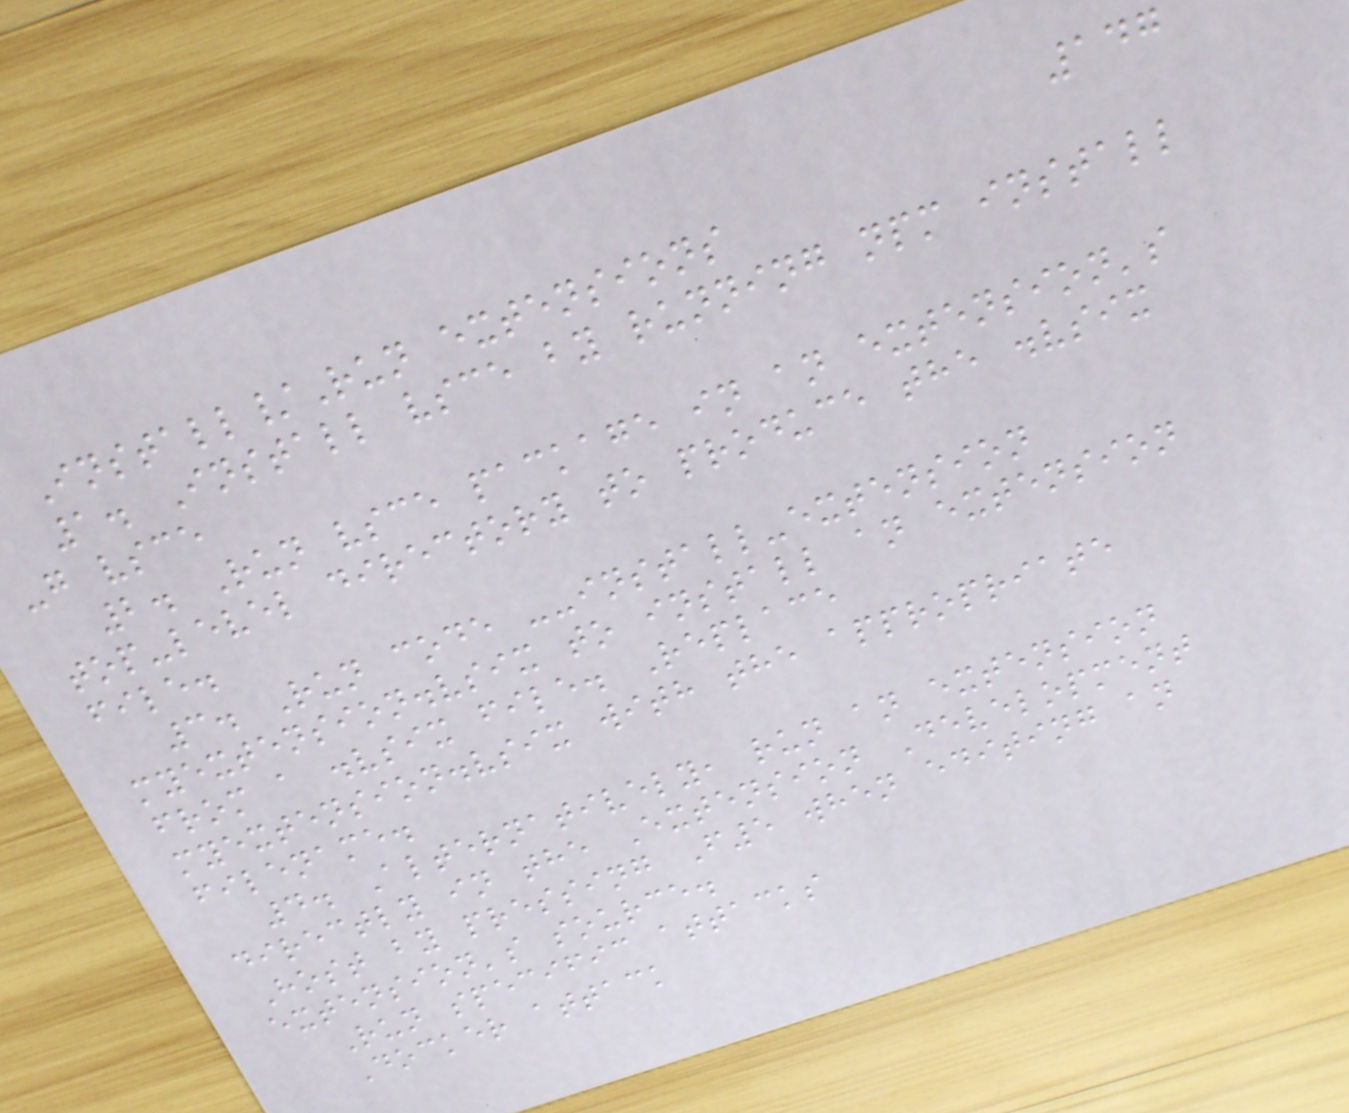147
Install/Run extensions
1. Install vsce by running npm install
-g vsce
2. Run vsce package in an extension's
top-level directory to produce the .vsix
file.
3. Run code --install-extension
myextension.vsix to install an extension
from a .vsix file. Replace
myextension.vsix with the appropriate
filename.
4. Alternatively, run an extension
directly in the Extension Development
Host by pressing F5 when editing an
extension's source.
Run specific attacks
Docker attack
